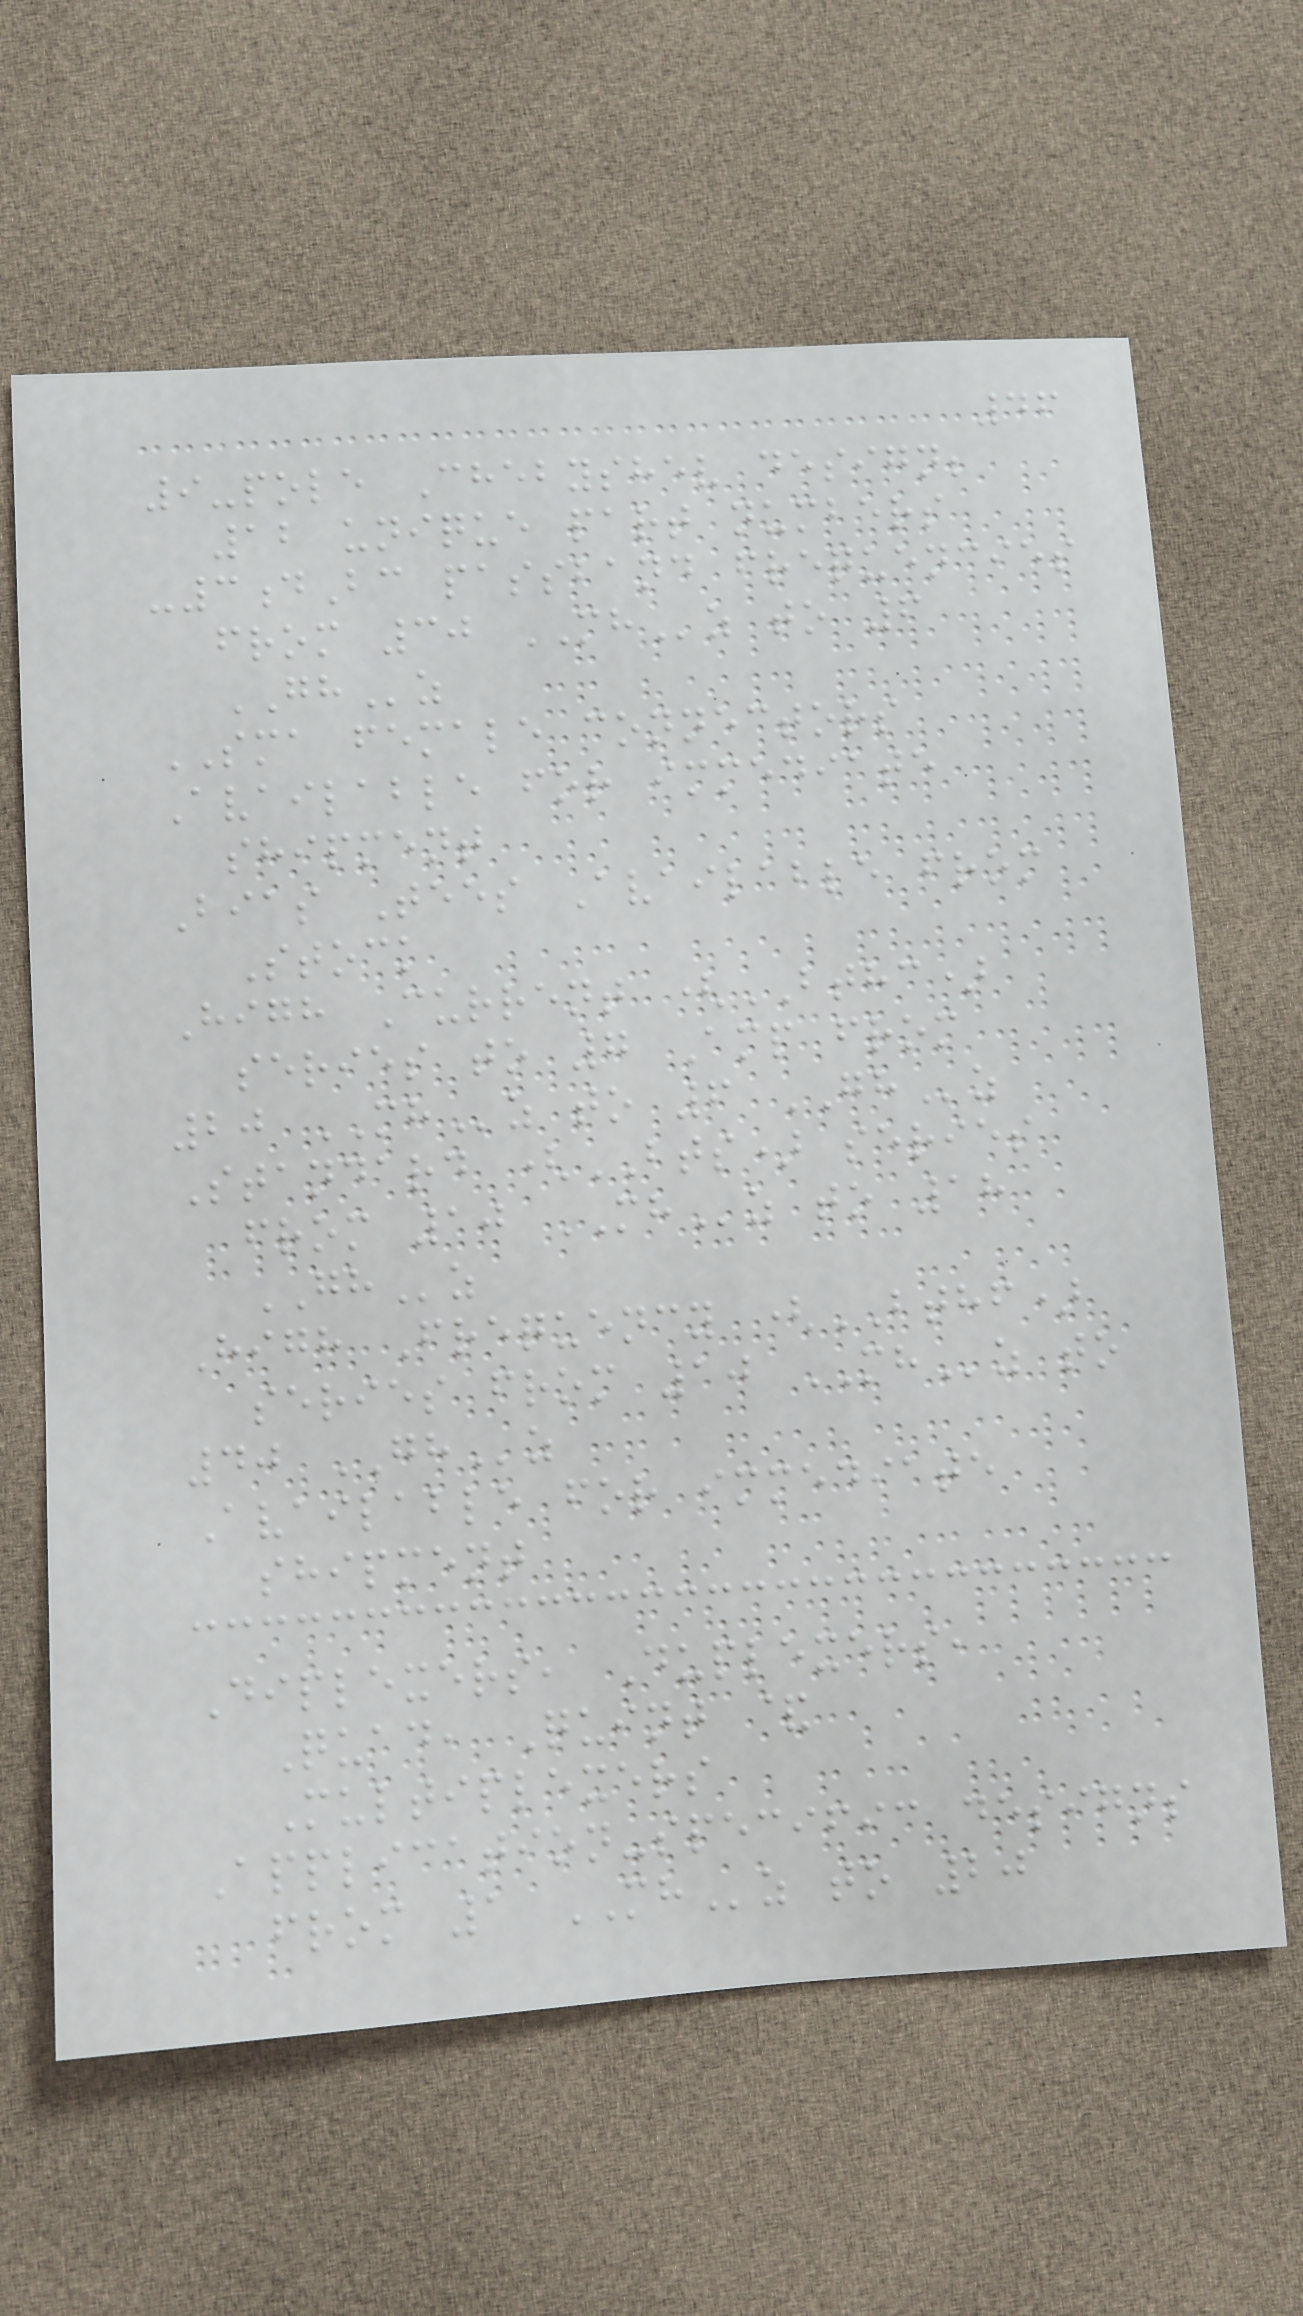46
9-pole Chebyshev design;
12 unique part numbers
-3dBc passband frequencies
from 30 MHz to 6
GHz
SMA female connectors
Available for immediate
shipment
Bias Tees Available from
Stock
High Current (BTHC)
series to 7 Amp from
20 MHz to 6 GHz
Standard (BTS) series
from 10 MHz to 18
GHz
High Frequency (BTHF)
series from 10 MHz to
40 GHz
Available for immediate
shipment
Diplexers, Duplexers,
Quad, Quint &
Multiplexers
Application-specific designs
from 1 MHz to 20
